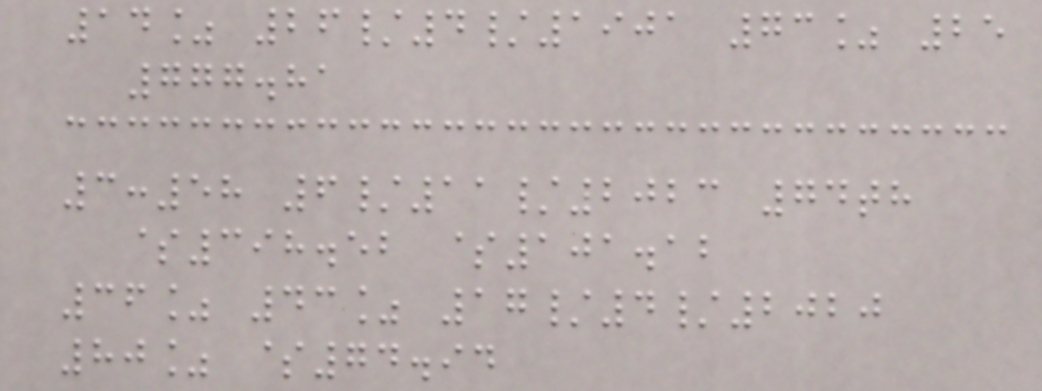14% 26/4/1901 73% 25
777.81
3:58 6/11/2023 74th
$398.52 $101.12
36% 43% 17/4/2020
80% $74.94
